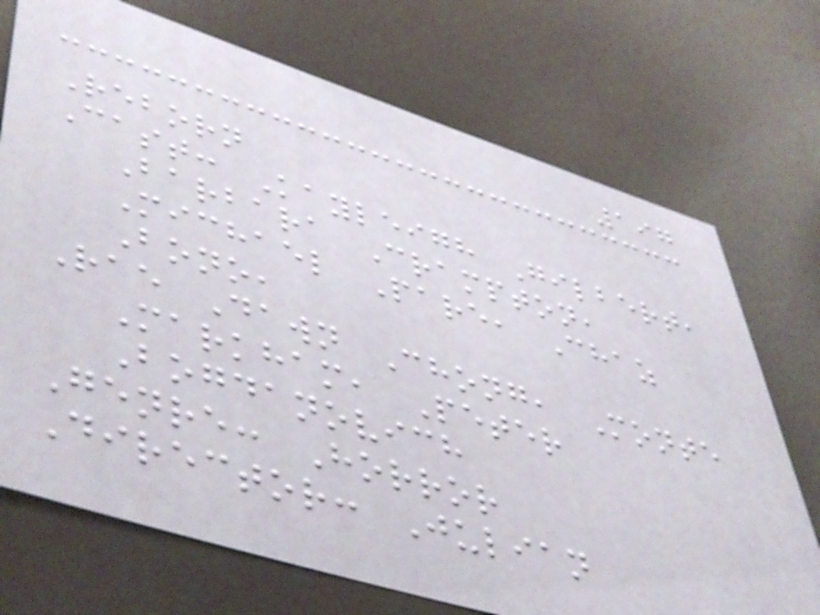197
Reborn
Cast: Kayleigh Gilbert,
Barbara Crampton,
Michael Pare, Chaz
Bono,
Rae Dawn Chong, Monte
Markham, Peter
Bogdanovich
Genre: Horror
Director: Julian
